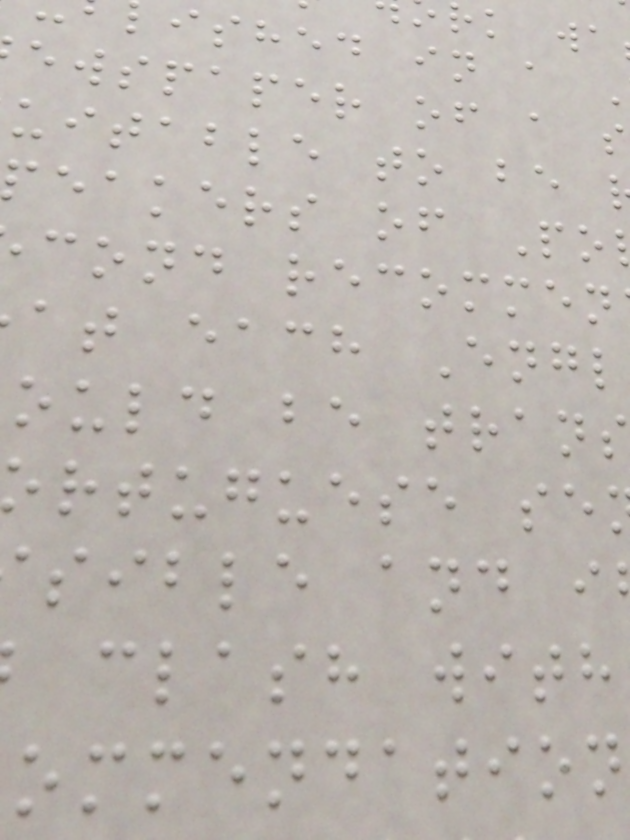ished in a
ewspaper of a s
uitable to be
eakers of Po
cond recommen
at each Engl
ould be tran
rtuguese se
sible and i
clash with
ommendation
